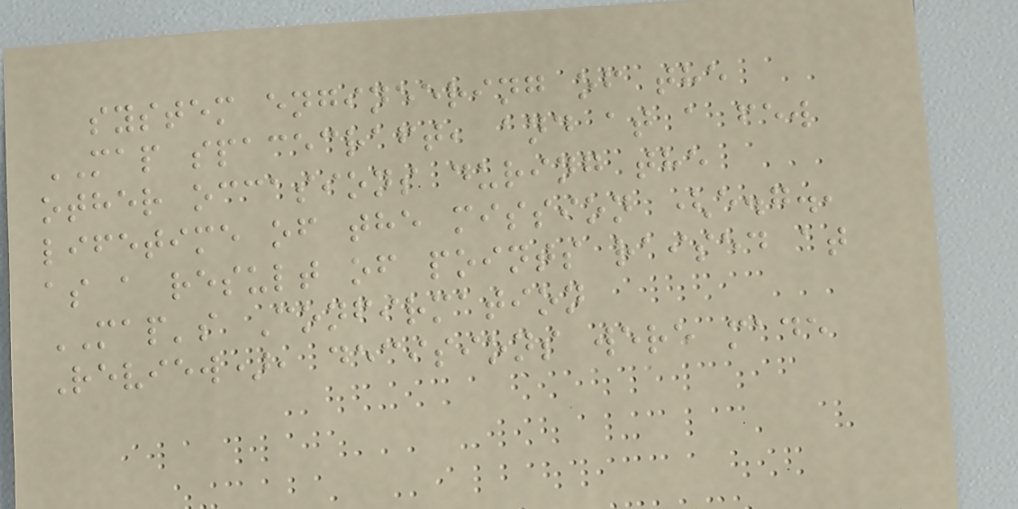system engineering of the
MAP spacecraft, and at a few
other occasions during the
lifetime of the mission (e.g.,
as a result of points raised at
MAP's Confirmation
Review), decisions were made
